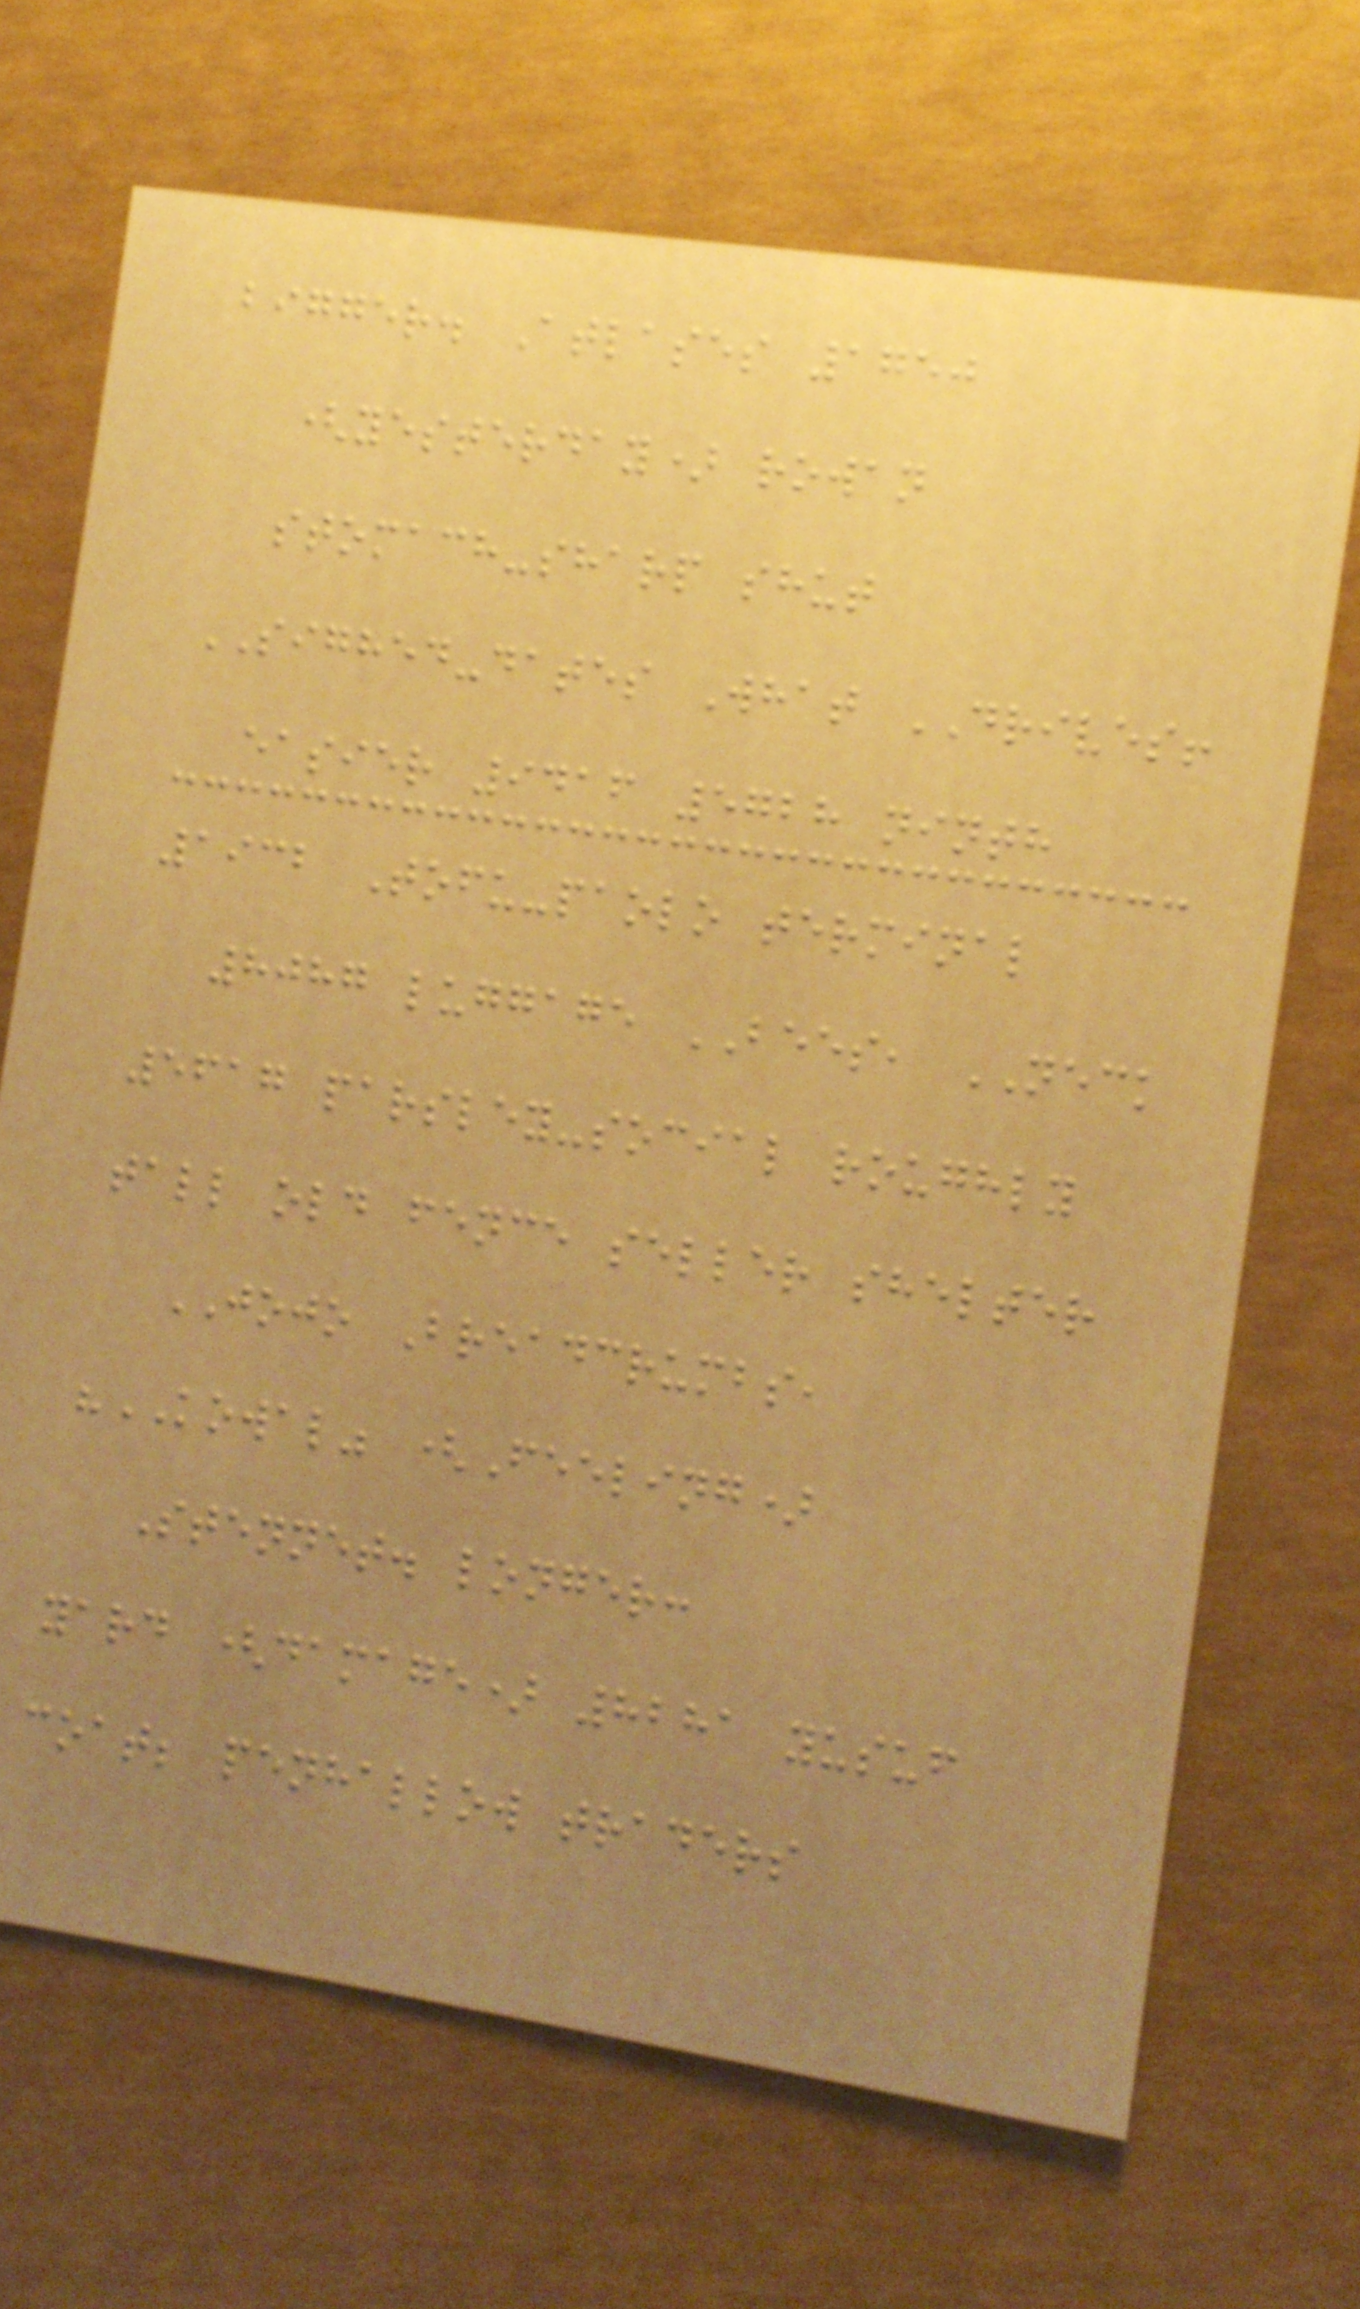bigger. Atlases 1750
(yesterday) rowan
stomach-sharp shut
SIGHED-dates What DRIVES!
easier 9416 5728 ninth
1932 Tofu-paolo terminal
8087 luggage BEES, NECK
5617 parsley-social roughly
tall old fence seller shelter
JOJO Breadcrumbs,
"KOWAL" (Feeling)
Stennet. longer:
yard (damage) 8281 yusuf
coat; penhallow traders
